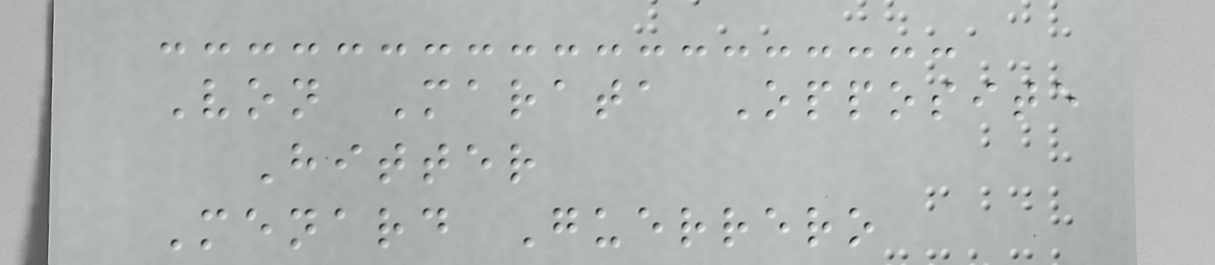Von Marata Opposite
Hitter
Menard Guerrero
